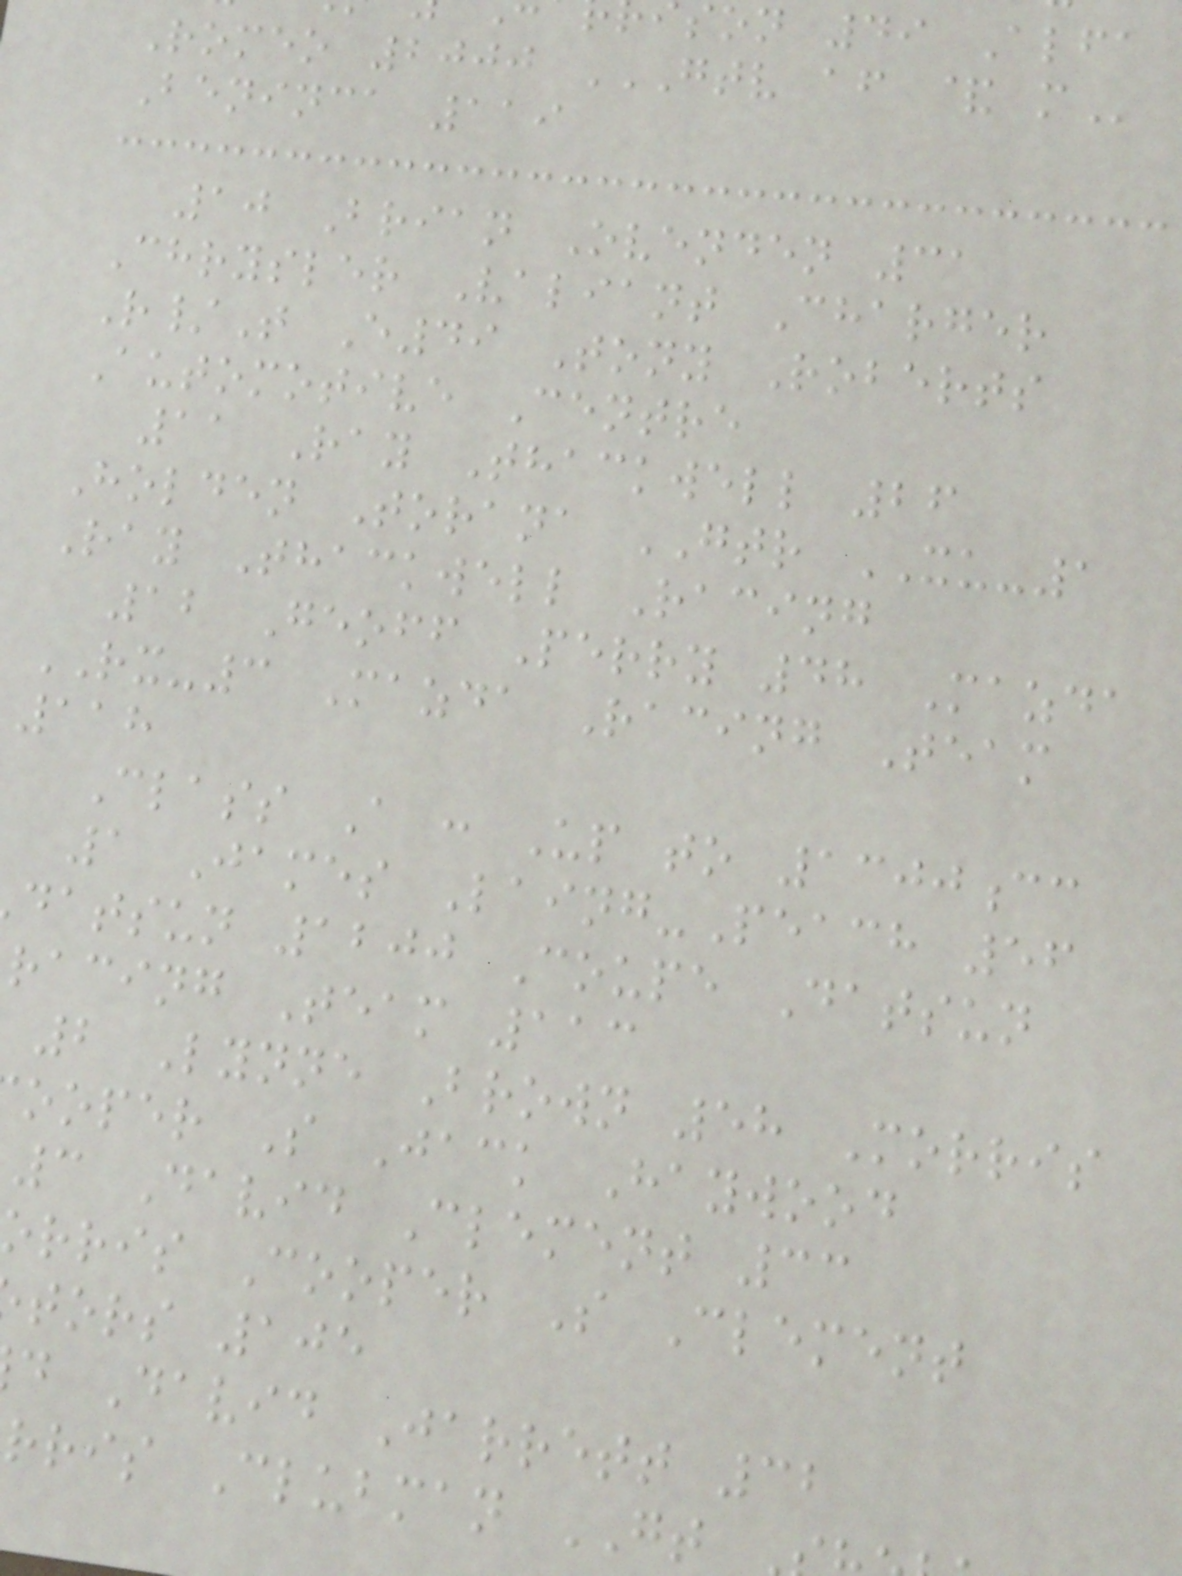son 49 Alfa
Romeo 2000 GTV AF & M
Beninca 119
10 Brian Ovenden 31
Chrysler Valiant Charger
R/T E49 Tony Roberts
Automotive Centre
11 Ray Thackwell 26
Holden Torana GTR XU-1
Ray Thackwell Racing
12 Geoff Perry 48 Mazda
RX-3 Mazda Racing Team
118
Class A : Up to 1300cc
1 James Laing-Peach 56
datsun 1200 Coupe Datsun
racing Team 113
2 Lynne Brown 58 Morris
ooper S Jack Haywood
3 David Clement 33
orris Cooper S Clement
tors 105
d David Jarrett 32
rris Clubman GT
